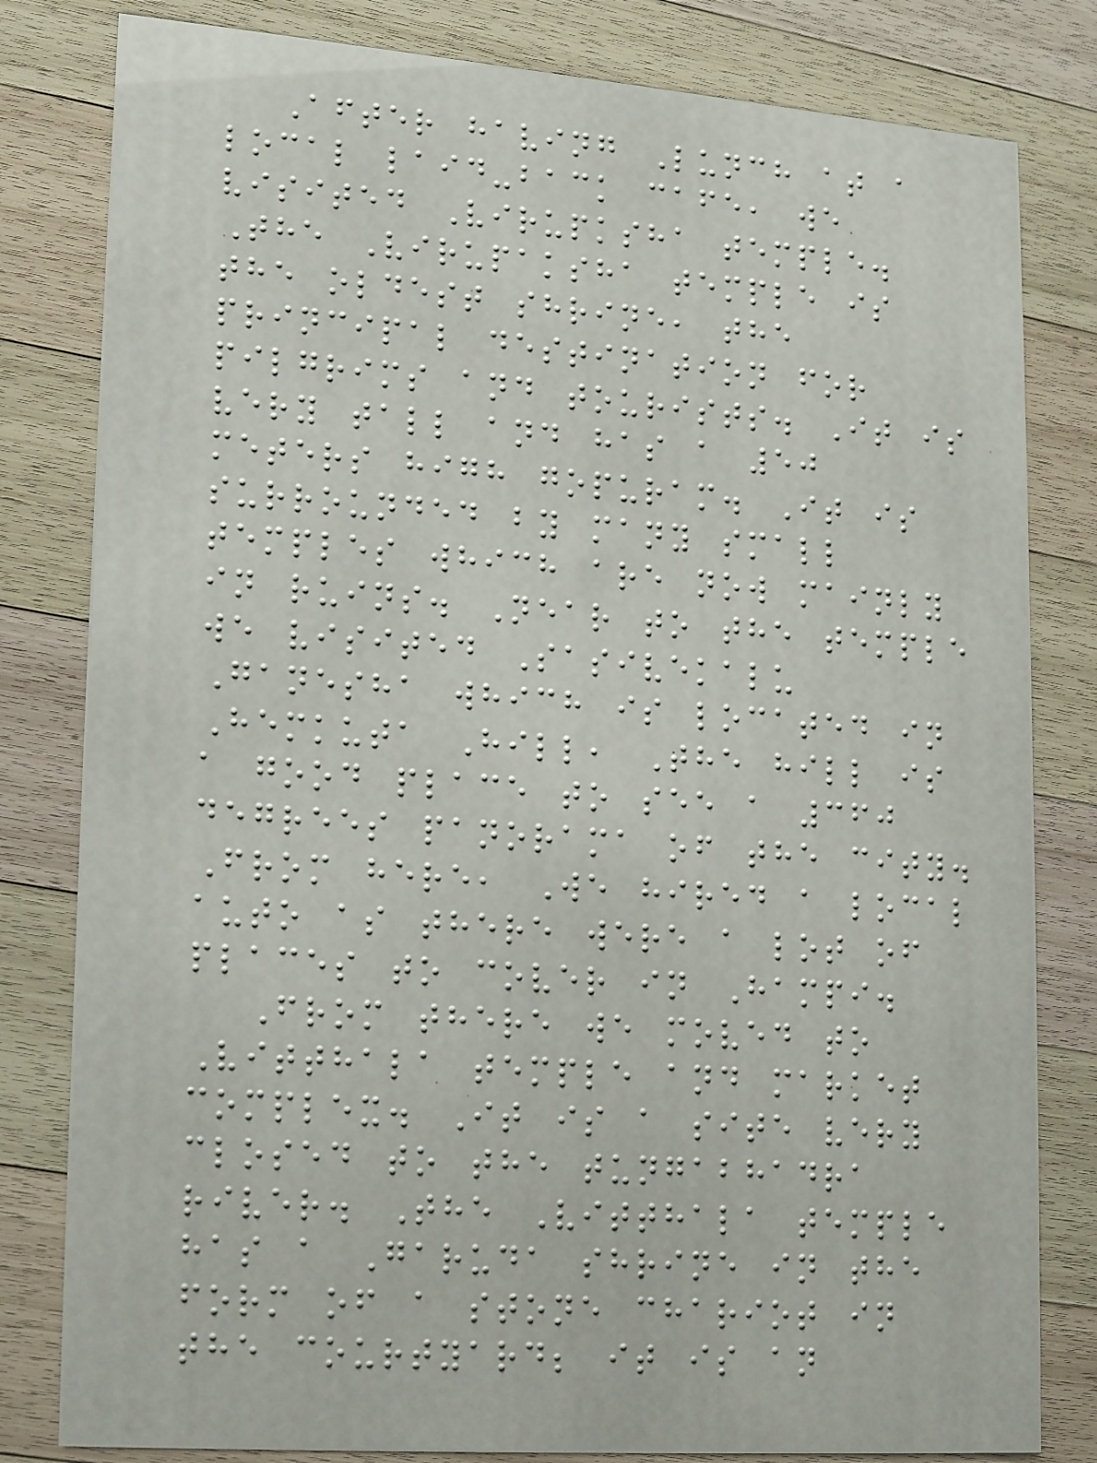After having Lunch at a
local laid-back cafe, we
visited Virupksha temple.
The Virupaksha temple is
the oldest shrine, the
principal destination for
pilgrims and tourists. It is
very tall and has a 50
meters high gopuram. It is
surrounded by many small
temples which are now mainly
in ruins. Near to the temple
we visited Sasivekalu
Ganesha which is located in
Hemkuta Hill, The hill is
a good place to see a 360
degrees panorama of the city.
From here, We hired a local
auto as there were a lot of
places to cover in Hampi.
From there we moved to
Vitthala temple and market
complex. It is a site very
closed to the tungabhadra
river. The Vitthala temple
has a Garuda shrine in the
form of a stone chariot in
the courtyard; it is an
